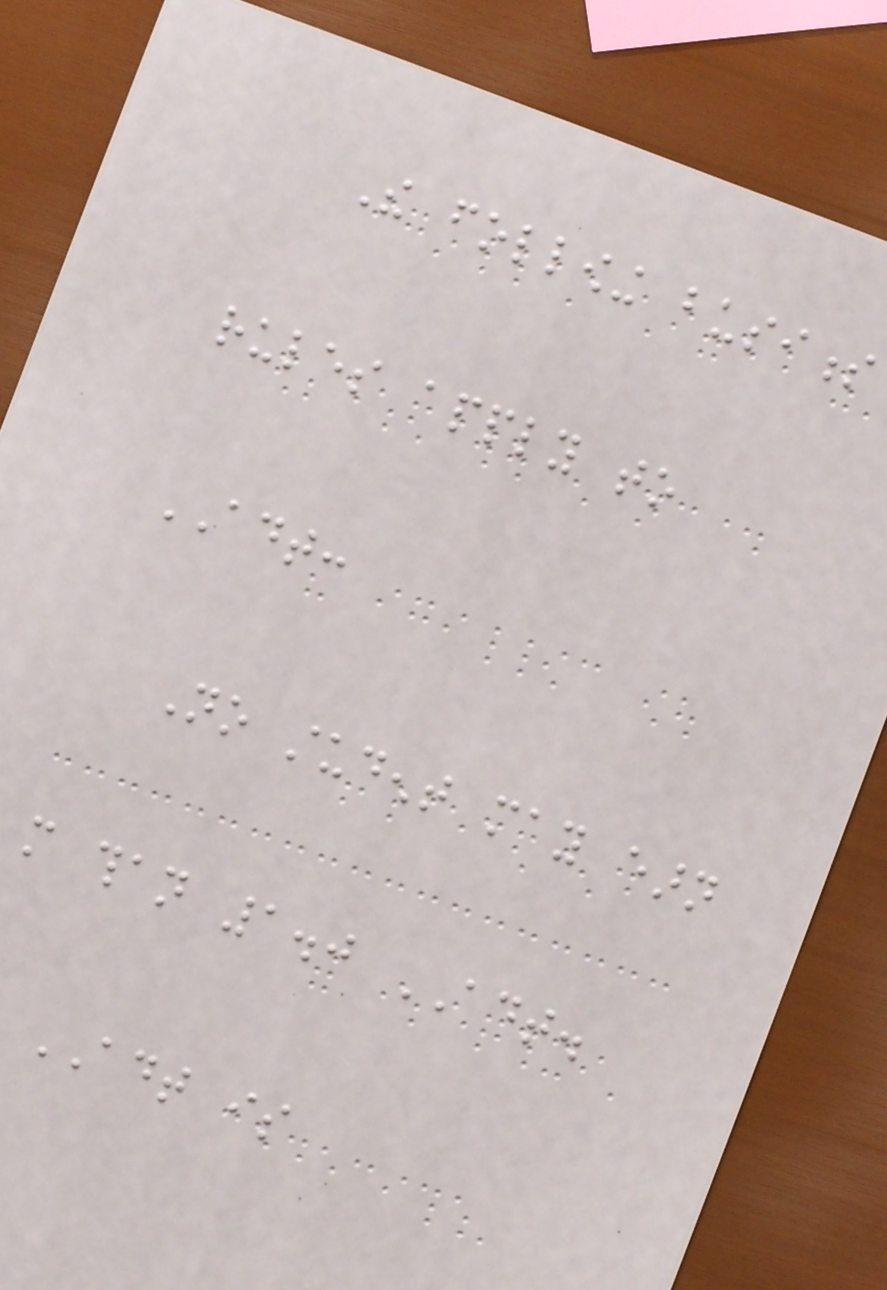The following business
rules apply to
ADT:
No student may earn
more than 1.0 ADT.
ADT is
